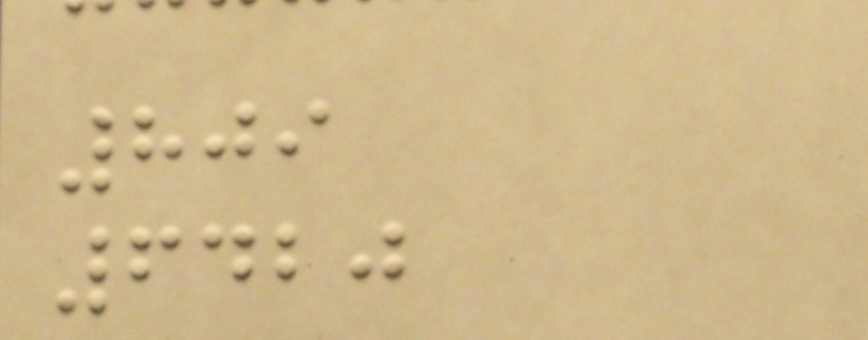809
6420
